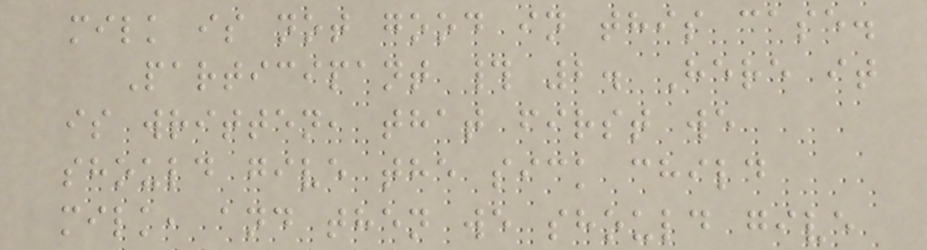milk is not good in this case.
Participant # 2. Here it
is written, that first we
should give the sick child
milk, and then we should give
